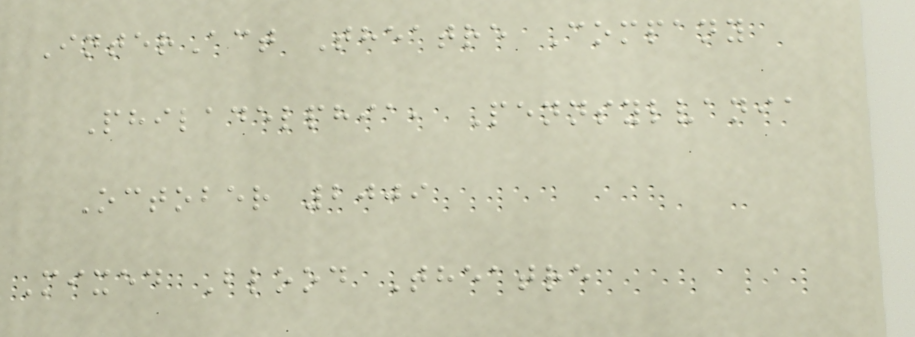InterAct Theatre Company
Philadelphia, Pennsylvania
October 2009
Mixed Blood Theatre
